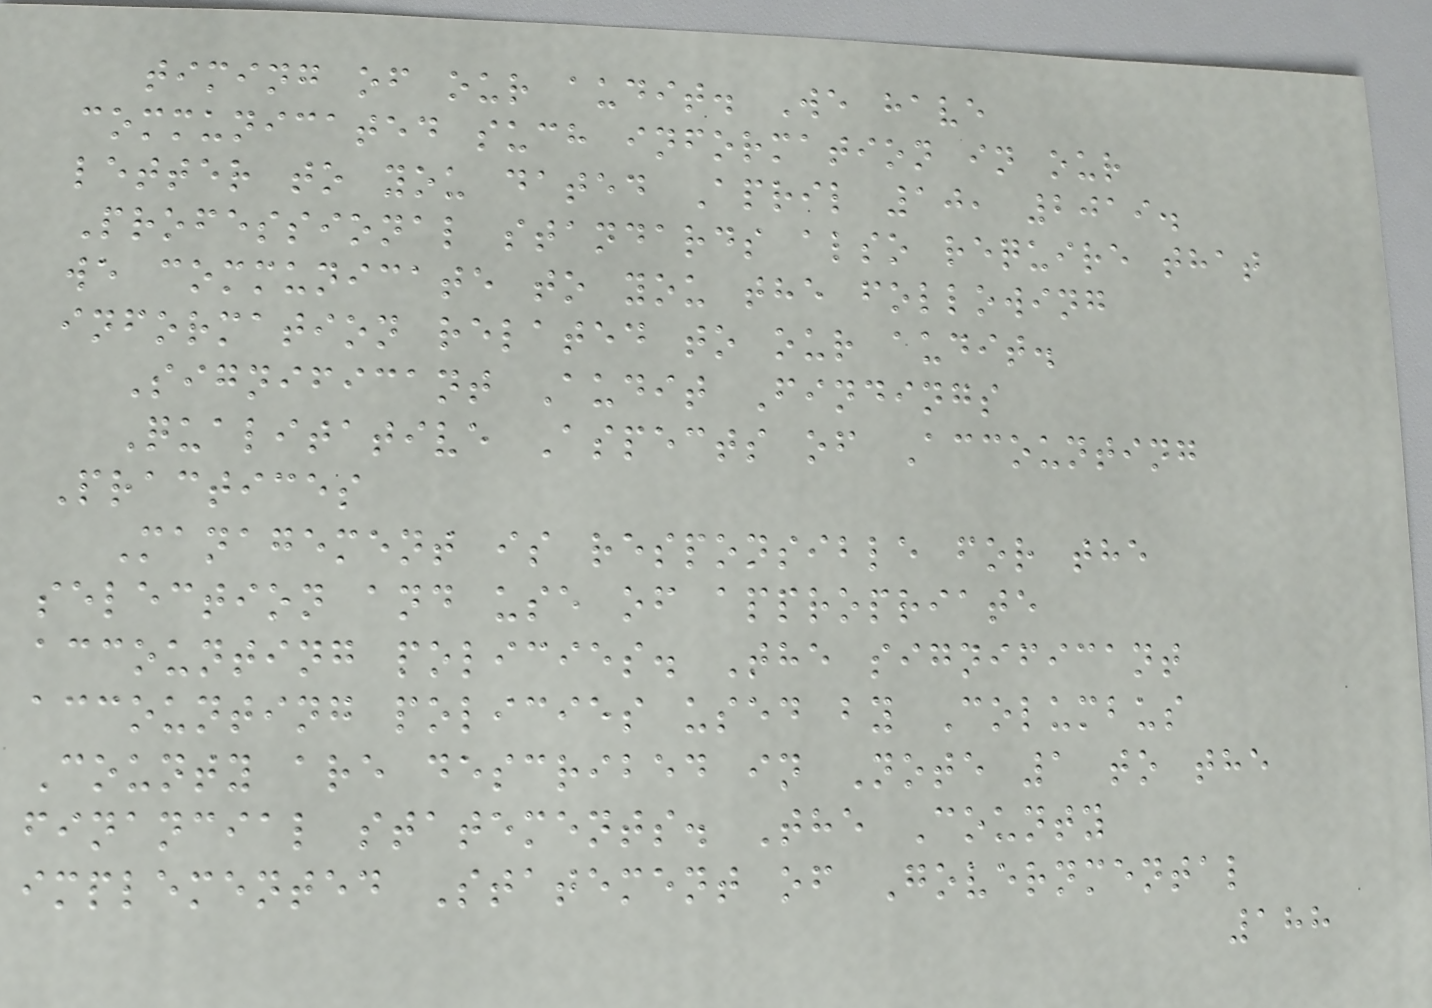timing of our audit. We have
communicated such information in our
letter to you dated April 10, 2019.
Professional standards also require that
we communicate to you the following
information related to our audit.
Significant Audit Findings
Qualitative Aspects of Accounting
Practices
Management is responsible for the
selection and use of appropriate
accounting policies. The significant
accounting policies used by Columbus
County are described in Note 1 to the
financial statements. The County
implemented Statement of Governmental
188
